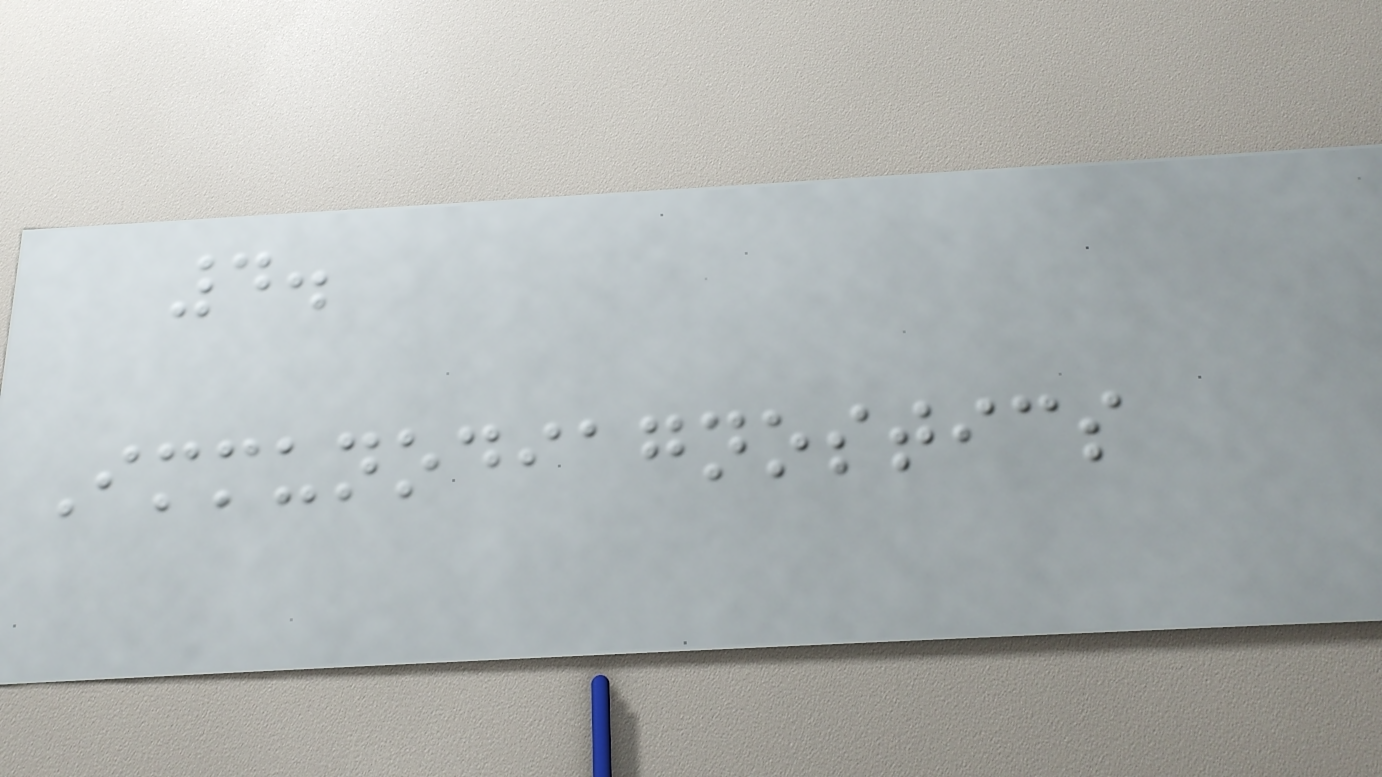4.
Immunodiagnostics
